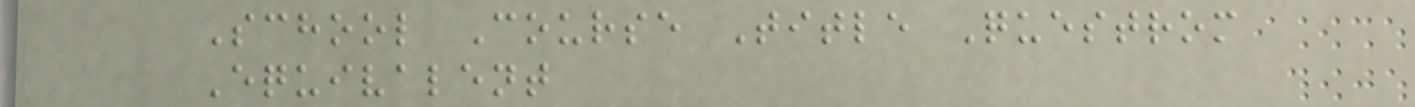School Course Title Questrom
Equivalent
